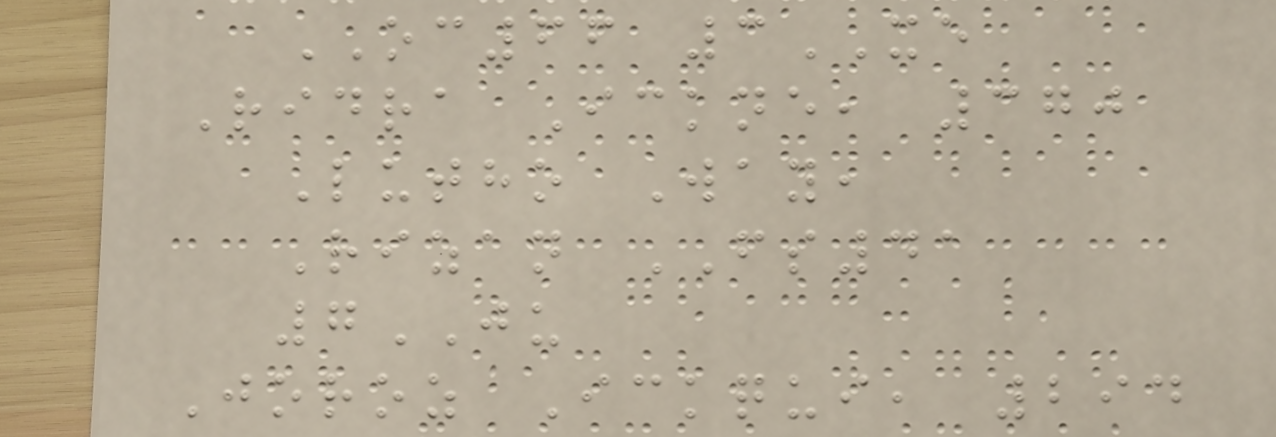OC66 3XE
Ridra Ickne, 370
Lutho Way,
Rizan FS41
7JU
Joroz Ickqui, 294
